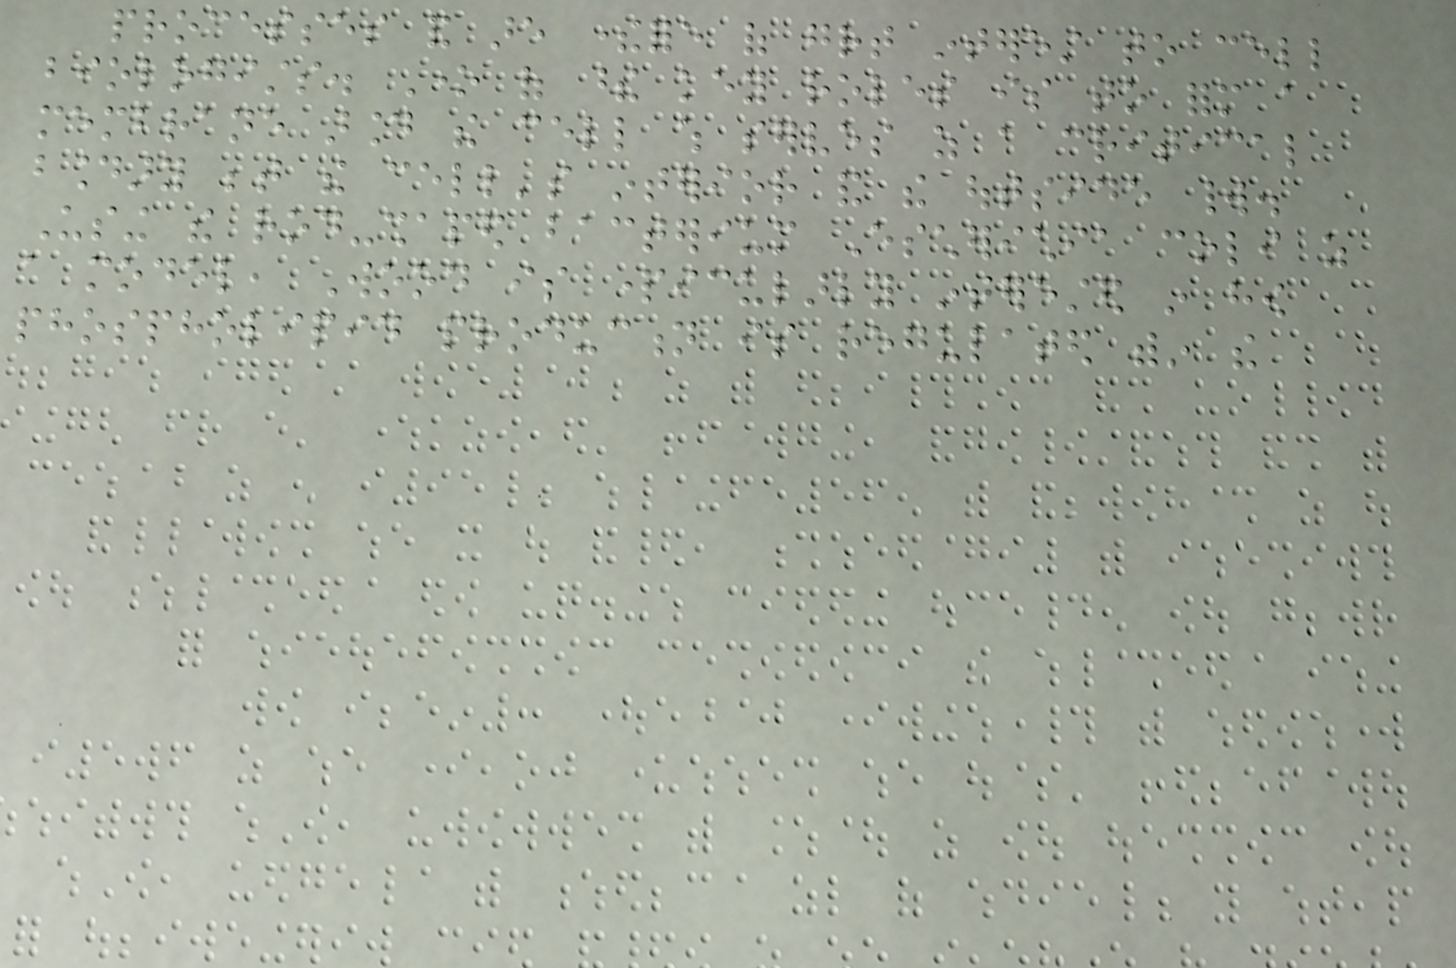processes and are therefore of great interest to cell
biologists. One of these key roles is to form a
membrane around the cell which serves as a critical
boundary between the cell's interior and the outside world.
Using the rod-shaped bacterium Escherichia coli as
a model, Wood is particularly interested in how
phospholipid production is regulated within the
